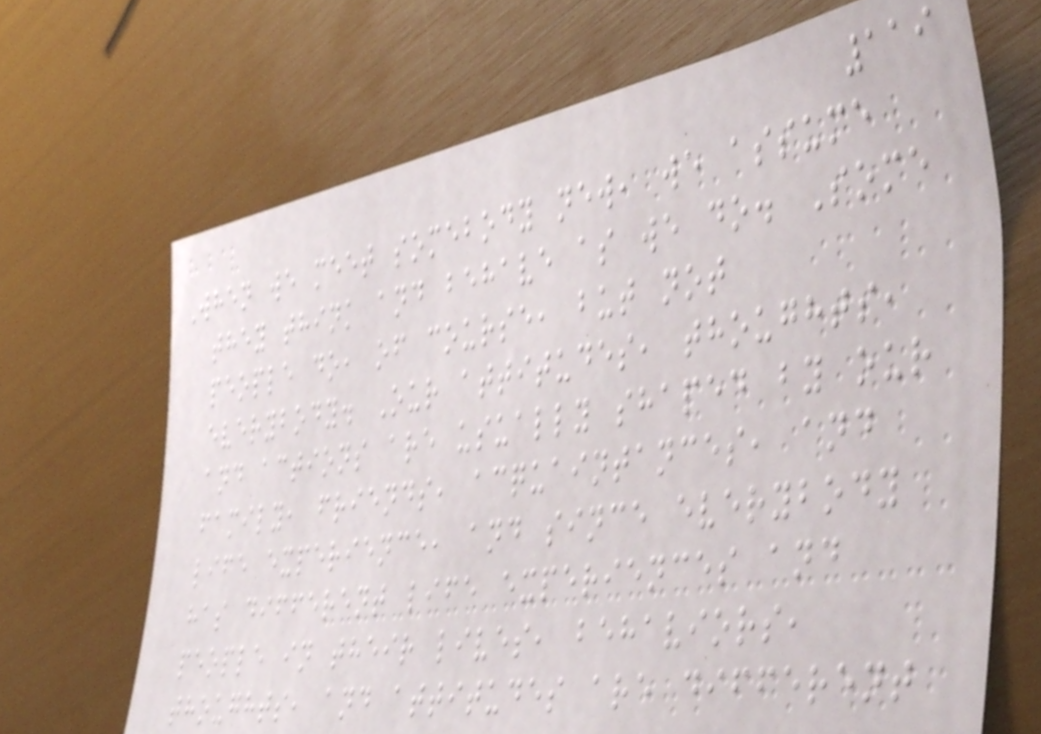119
When we meet somebody new, we assume
they think and behave as we do. Some
people do, of course, but not
everybody. Our attitudes, thoughts,
and actions are usually shaped by our
family, friends, acquaintances, and
life experience, and since everybody
has different life experiences and
people in their lives, behaviors,
thoughts, and attitudes are different
